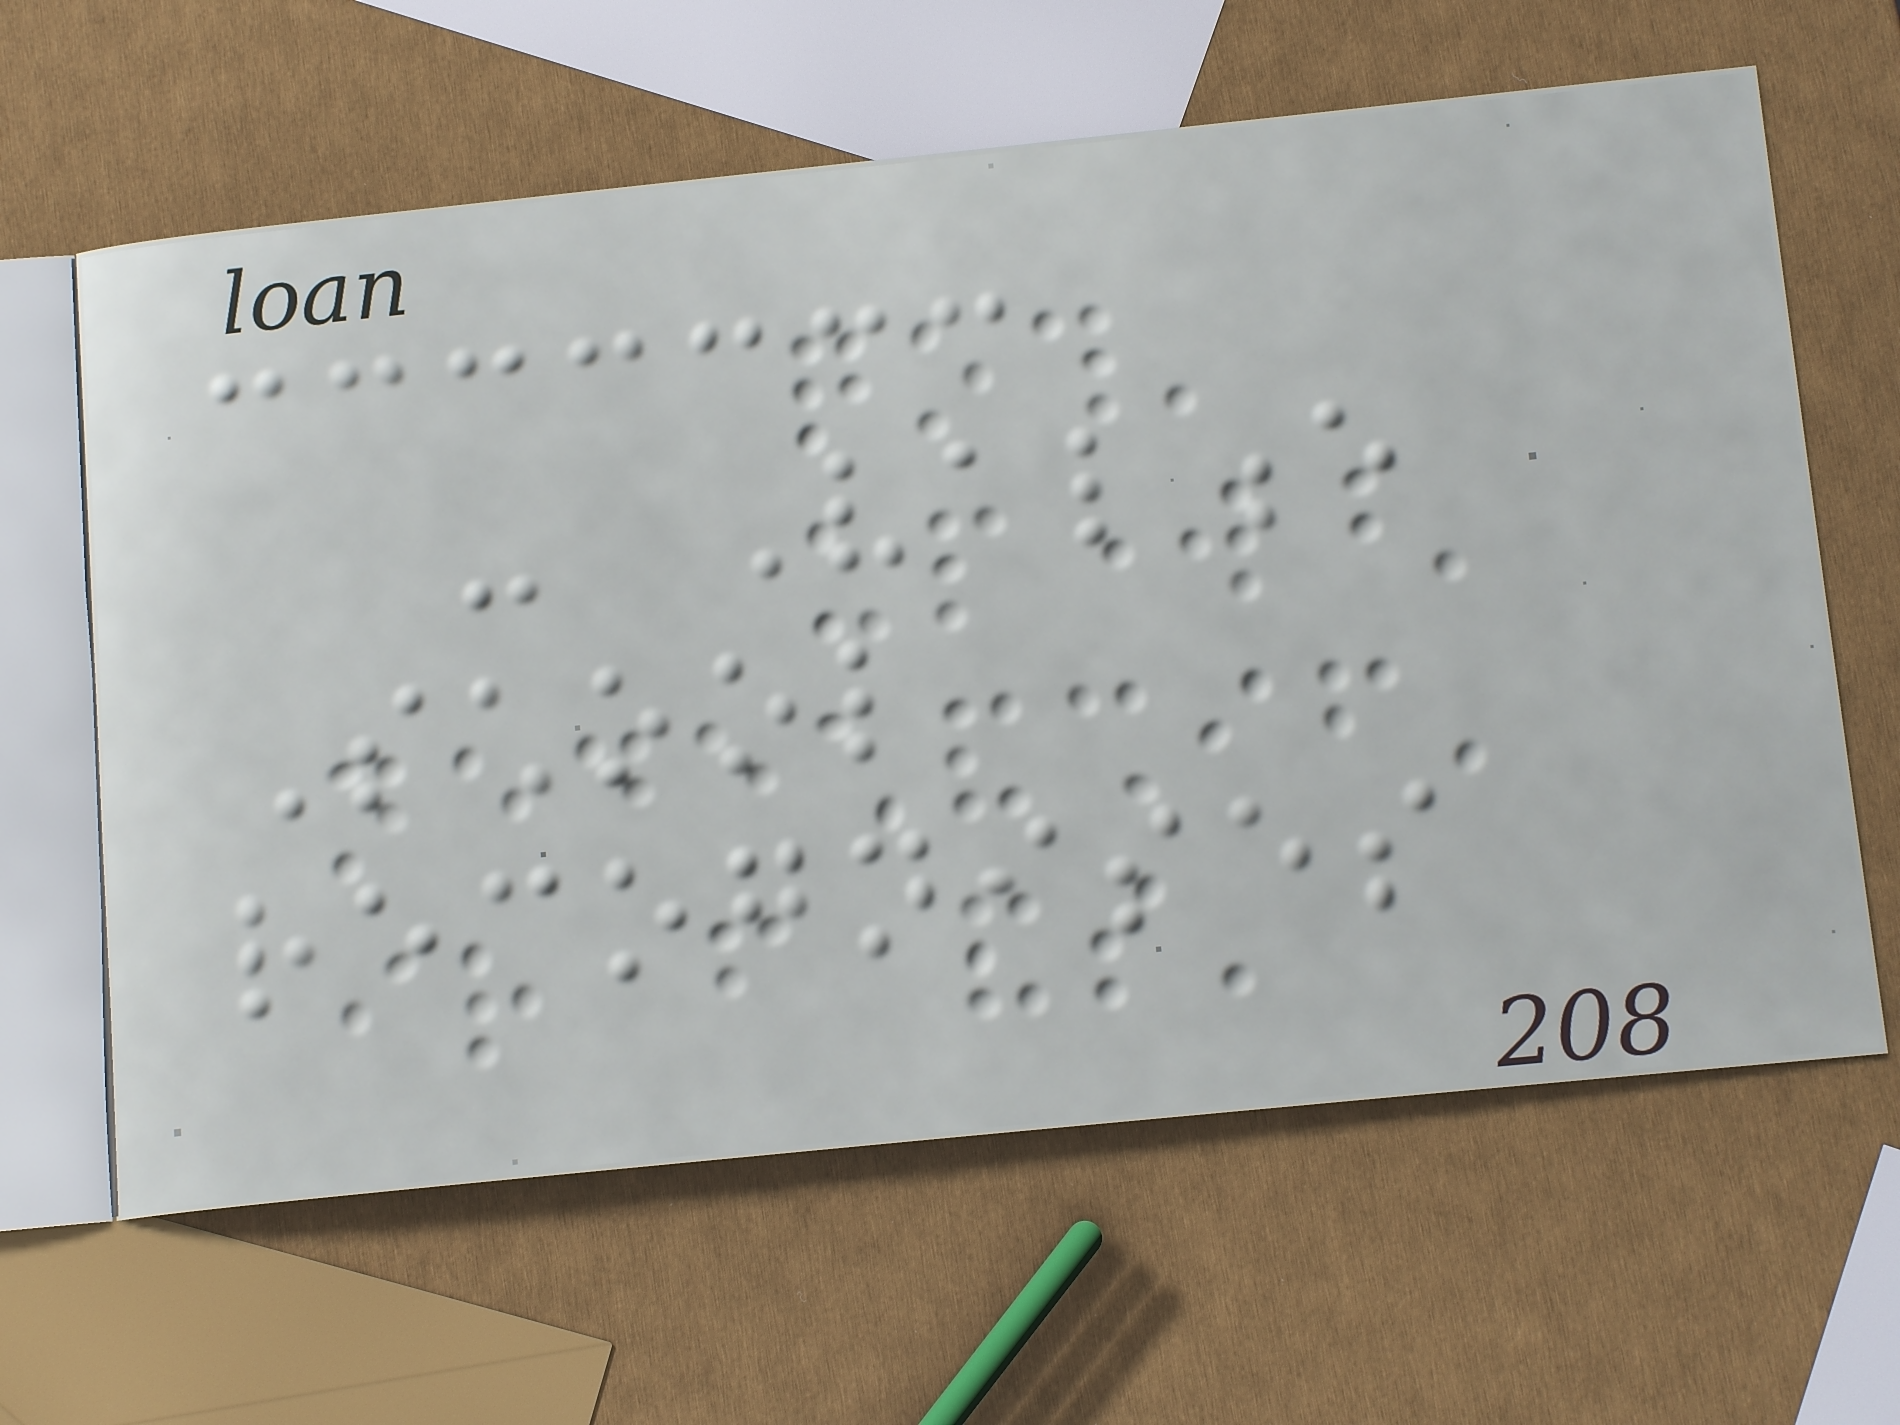- Valence
School
recognises
